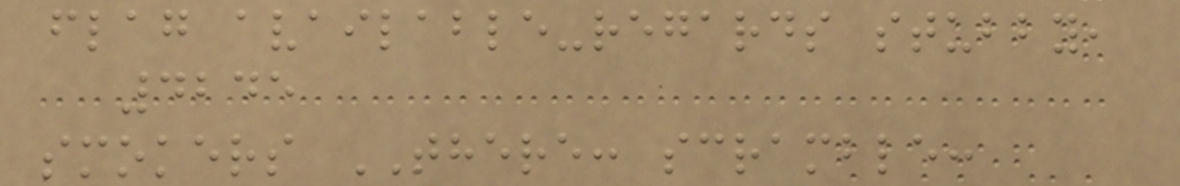flag available-regards stubby,
4245
smokers THERE: scramble:
